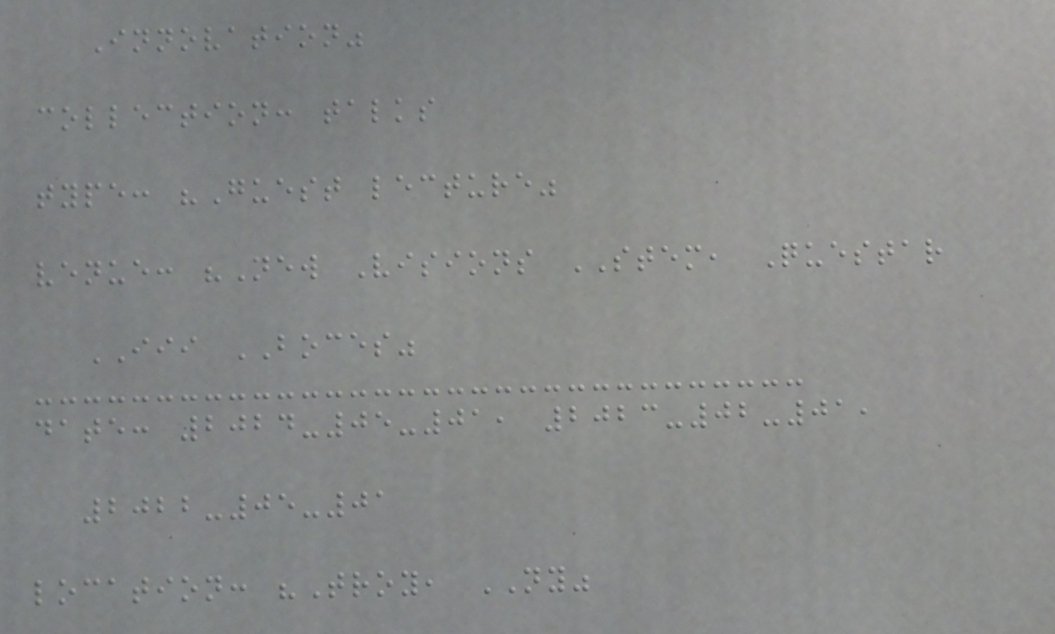Innovation"
collection: talks
type: "Guest lecture"
venue: "New Visions STEM, Questar
III BOCES"
date: 2024-05-01, 2023-02-01,
2022-05-01
location: "Troy, NY"
